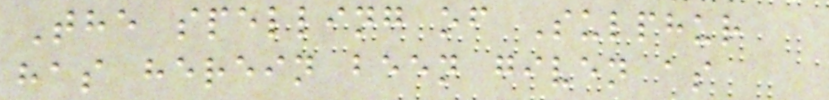The spelling of Sulphur
has herein been given as
